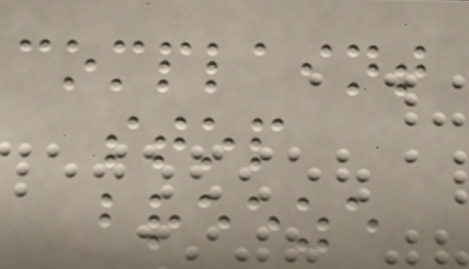complaint
stop
breeze
